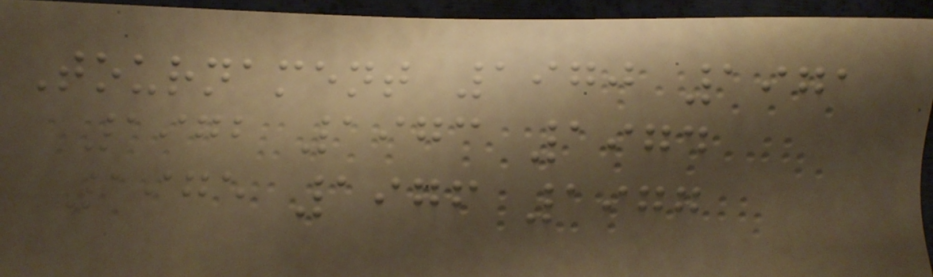Tournament 1970 1971
1972 1973 1974
1975 1976 1977
